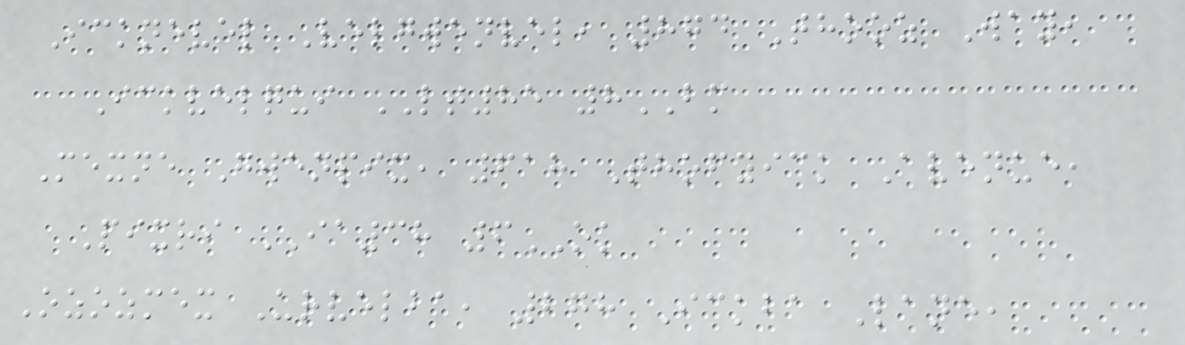Icknevel Velgwenvel, 874 Thooz Way,
Ickvelqui LT85 8BM
Mexne Gwenpix, 618 Thofyick Avenue,
Pixri IA38 6OK
Ozozmex Urvelba, 278 Ickba Lane,
